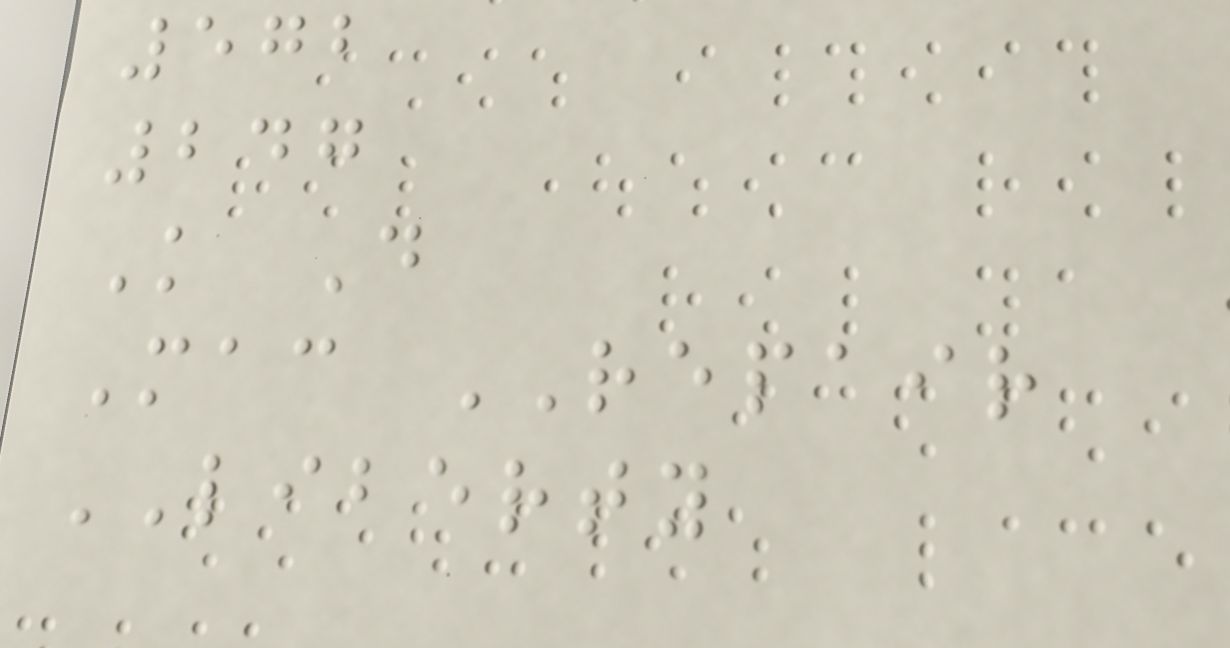572
247
K D
Mac REPAIR
LIBERTY
